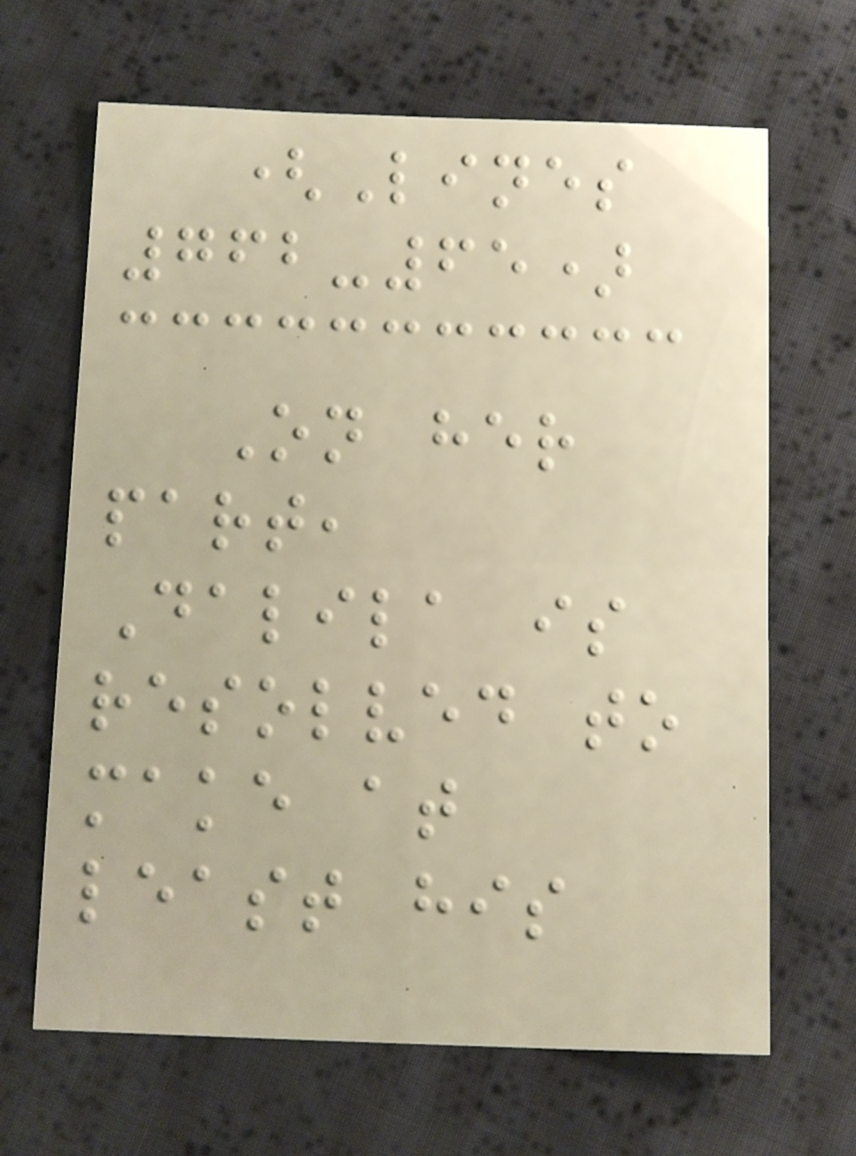(Lines
762-65)
On her
part,
Dalila is
resolved to
make at
least his
